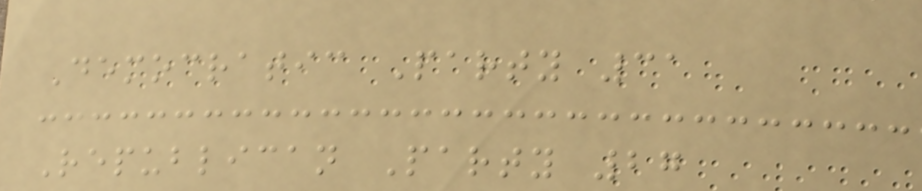Democratic Party 31
Republican Party 27
